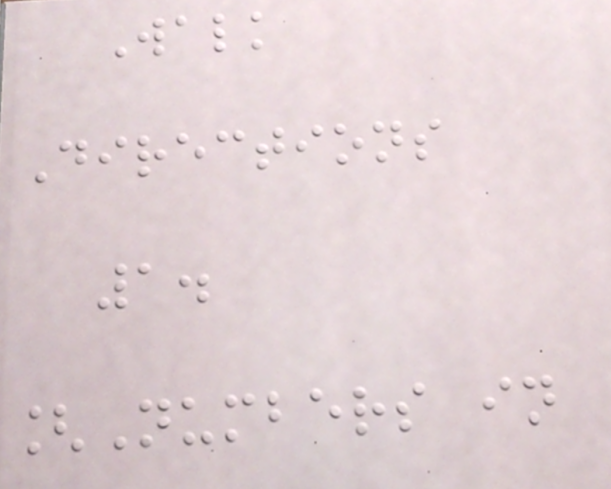Walk
Directions
1.
[Numbers in
